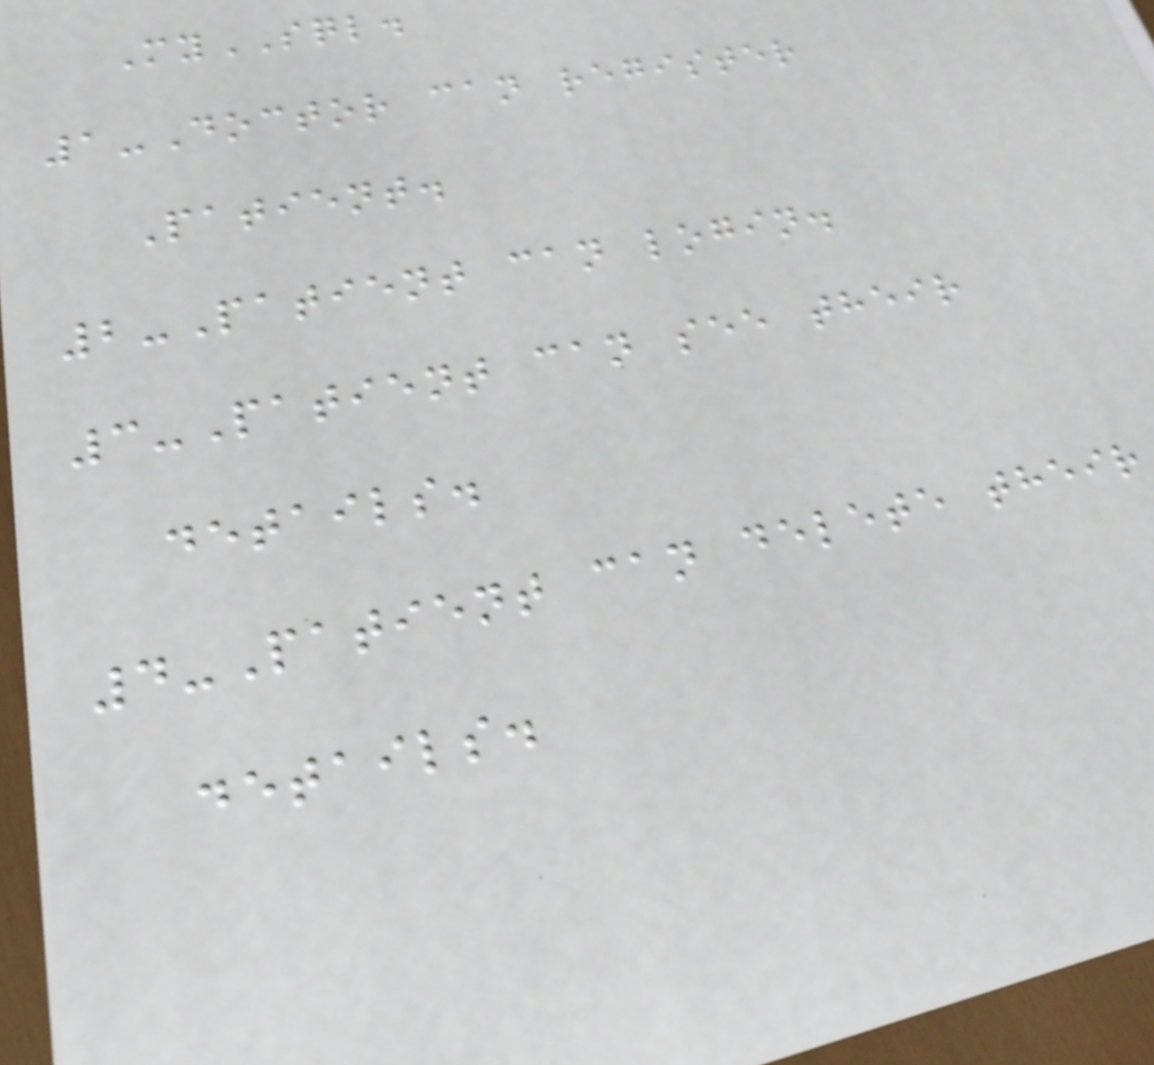MySQL.
1-Doctor can register
Patient.
2-Patient can login.
3-Patient can see their
details.
4-Patient can delete their
details.
